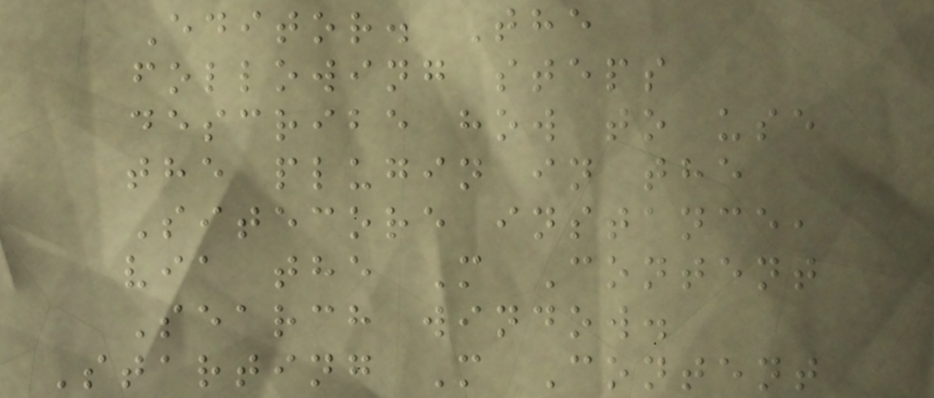Editor. The
following steps
describe how to use
the plugin in the
Sitecore instance,
via the M Content
Search window.
Starting M Content
